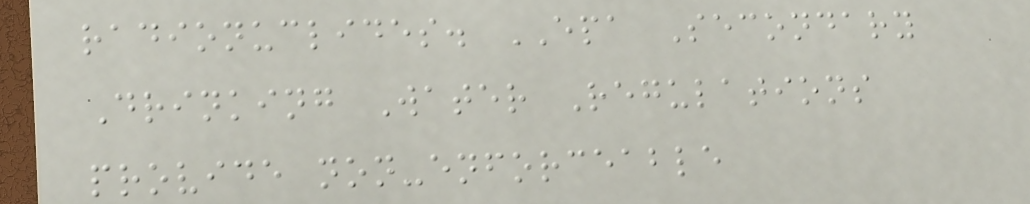radionuclides. EPA Secondary
Drinking Water Regulations
provide non-enforceable
